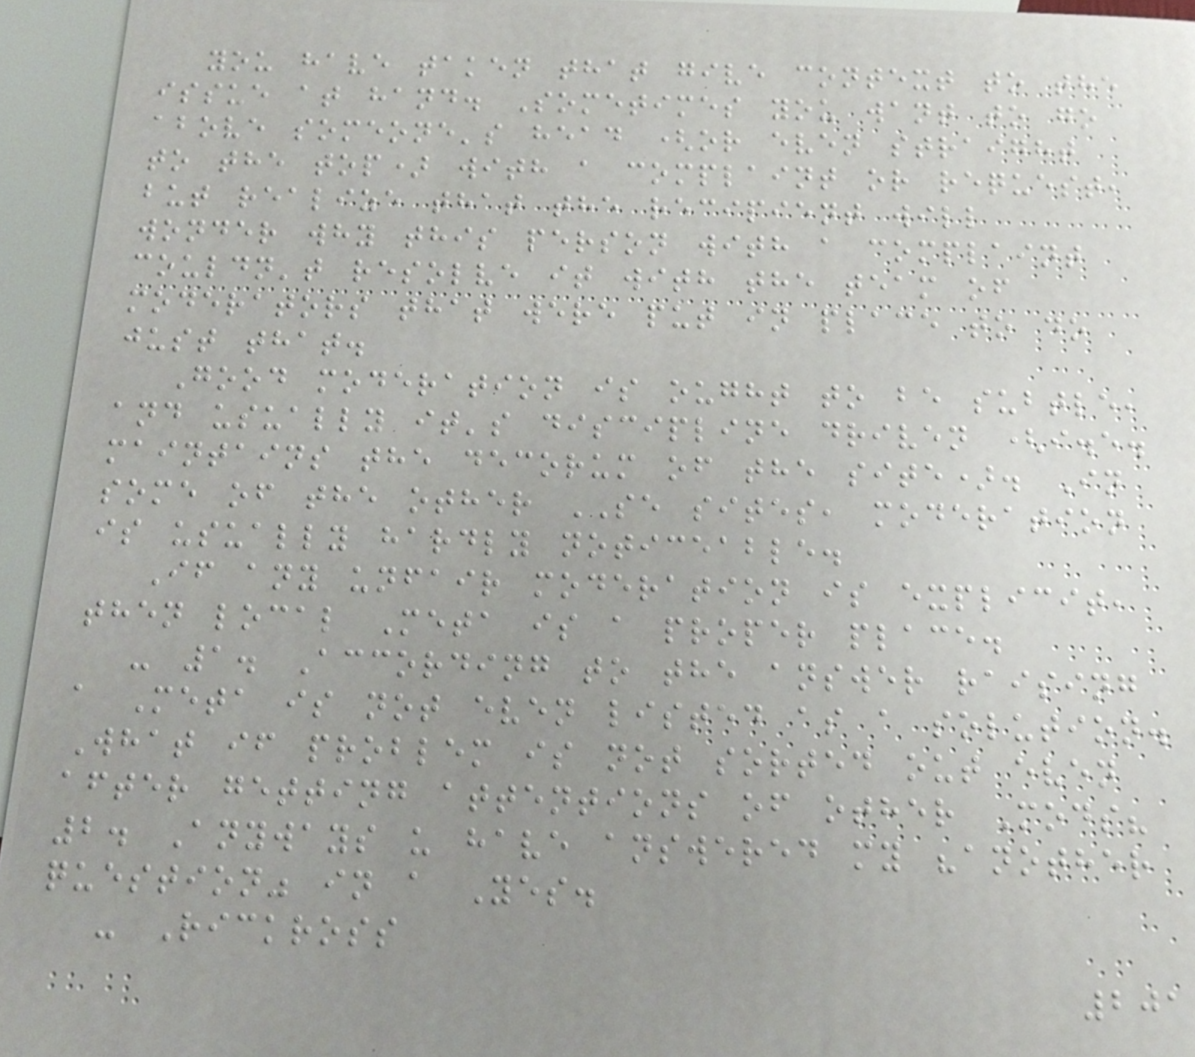you have taken that give context to the
issue at hand. Sometimes you want to go
above someone's head (or even straight
to the top) with a complaint or request,
but realize that the recipient will
wonder why this person with a complaint
couldn't resolve it with the team of
moderators that were put in place to do
just that.
Good moderation is ought to be subtle,
and usually it's discipline driven (i.e.
maintains the decorum of the site). In
some of the other SE sites, moderation
is usually hardly noticeable.
If any unfair moderation is explicit,
then local Meta is a proper place.
- 1. According to the answer raising
a Meta is not even listed as a solution.
What if problem is not sorted out even
after getting attentions of other Mods?
2. Anyways u have answered my "another
question" in a Yes.
- Rickross
201
